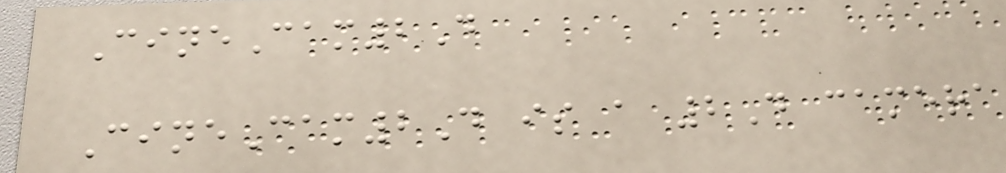CineCam2D
CineCam2D is a 2D camera
